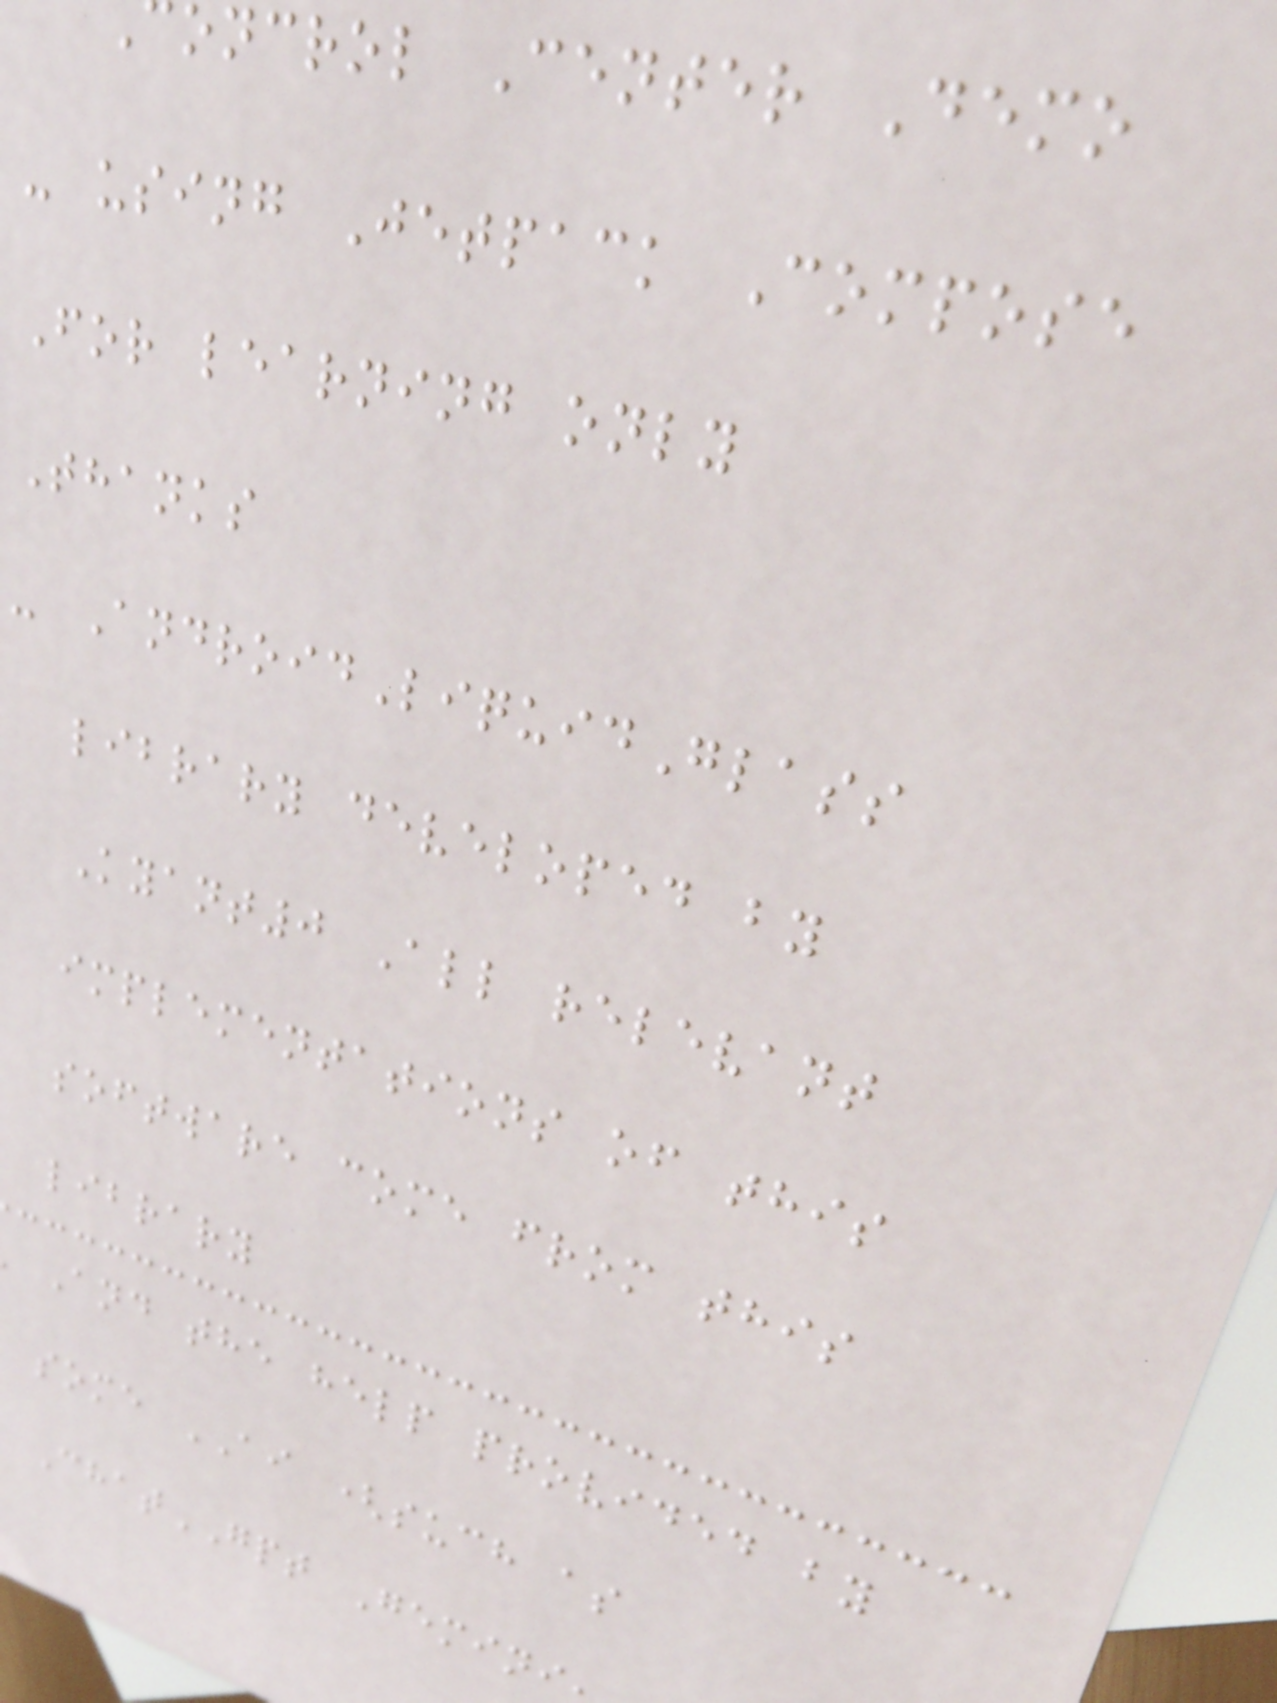oncrol Center Demo
- using Jetpack Compose
For learning only
Thanks
- AndroidLiquidGlass
library developed by
Kyant0 All relevant
implementations of this
software come from this
library
And the help provided by
some AI (such as
ChatGPT Gemini
